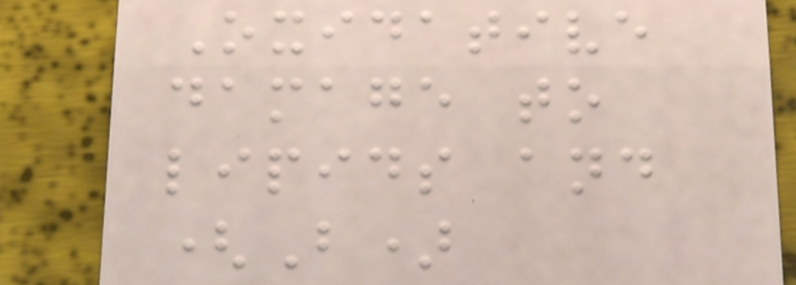Oxidative
damage to
lipids and
(B)
